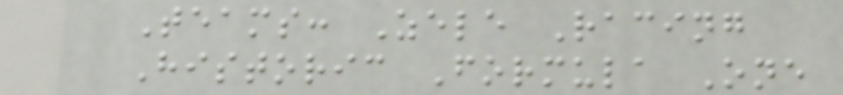Teams: Zele Racing
Historic Formula One
